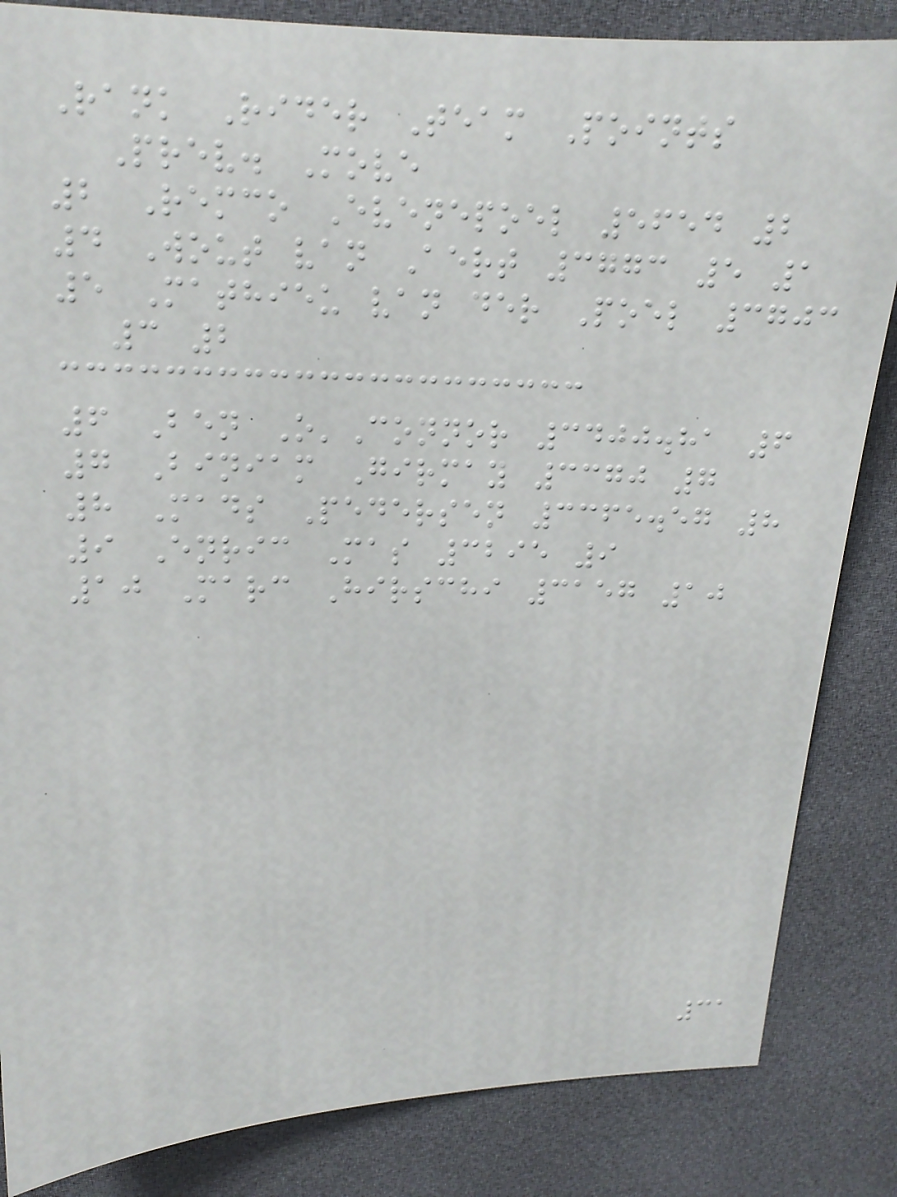Rank Rider Team Points
Prev. Move
2 Remco Evenepoel 5654 2
4 Wout van Aert 3773 5 1
5 Mathieu van der Poel 3703
3 2
6 Ben O'Connor 3400.81 6
7 Biniam Girmay 3370 7
8 Mads Pedersen 3365.57 8
9 Enric Mas 3295 9
10 Marc Hirschi 3157 10
31
